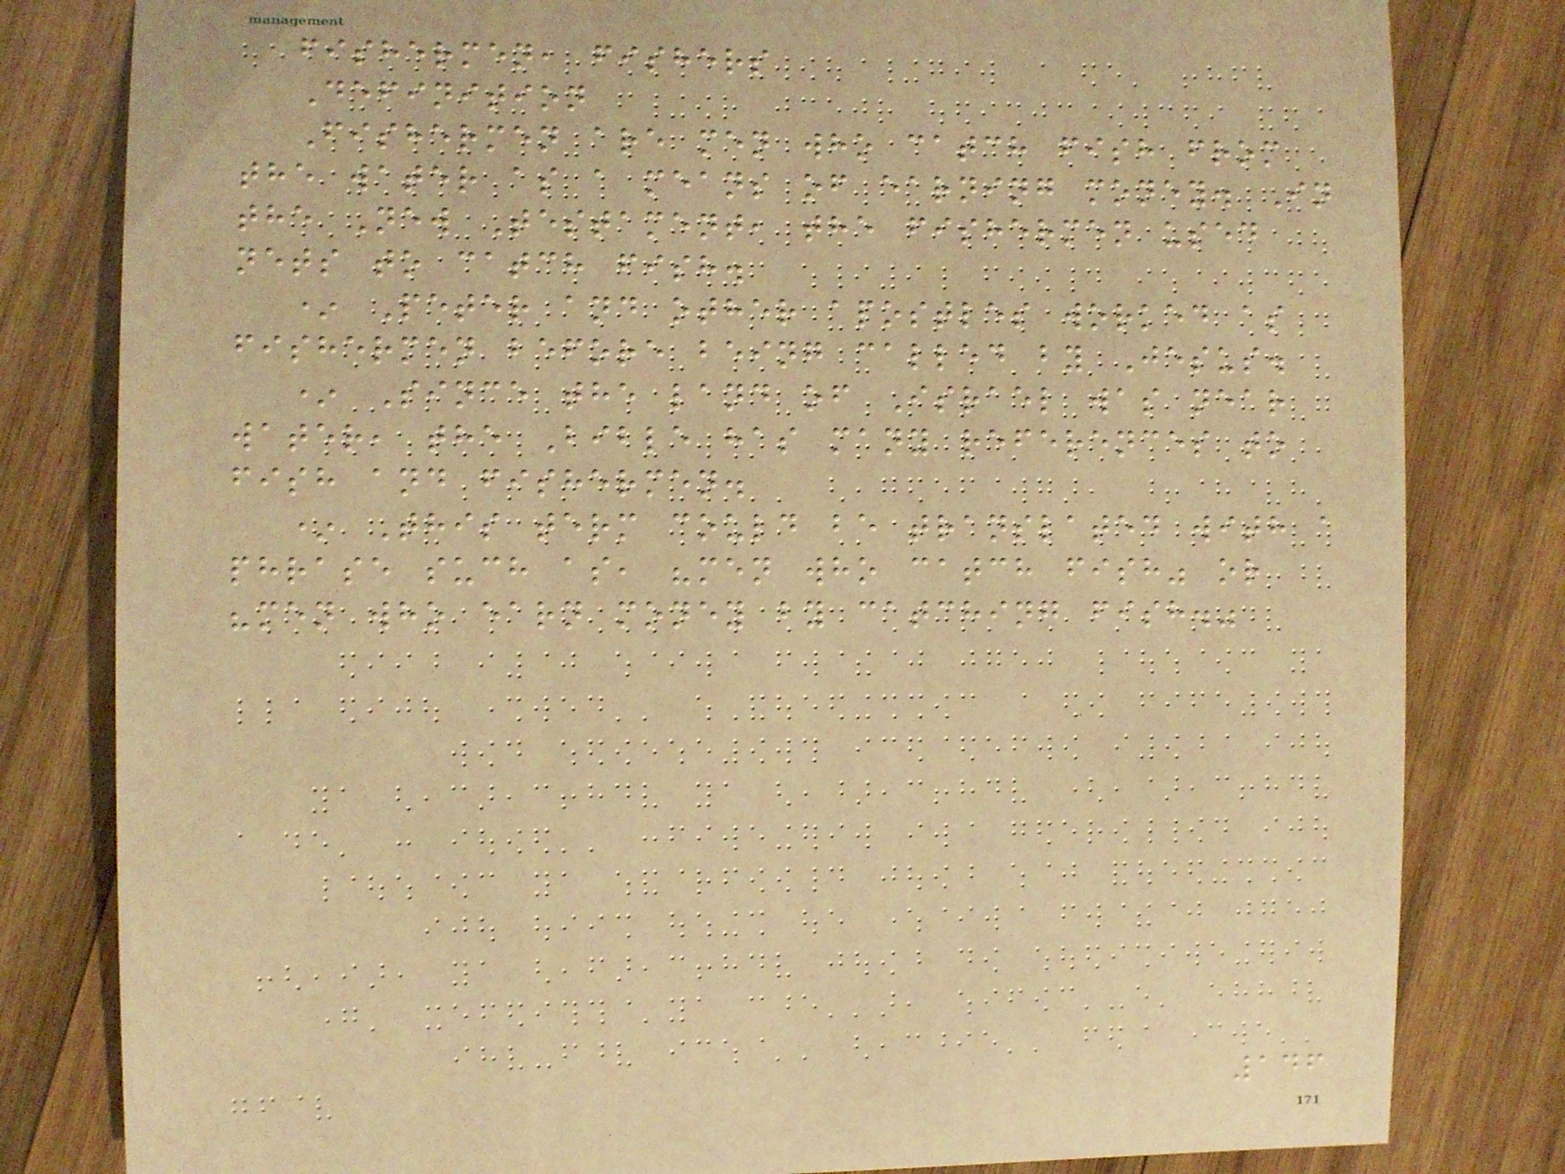fishermen, fishers
Definition
Fishermen are men who catch fish from
the water as a means of earning money. In
the New Testament, the fishermen used
nets to catch fish.
* Peter and other apostles worked as
fishermen before being called by Jesus.
* Since the land of Israel was near
water, the Bible has many references to
fish and fishermen.
* This term could be translated with a
phrase such as, "men who catch fish" or
"men who earn money by catching fish."
146
